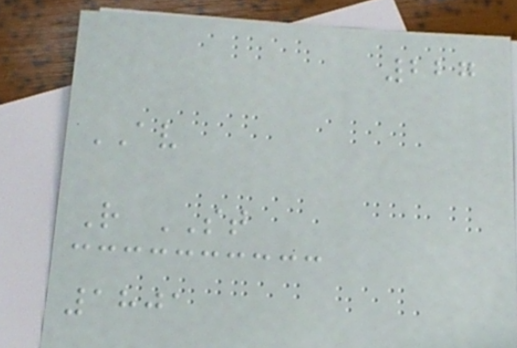227
AV
R ST
1801
